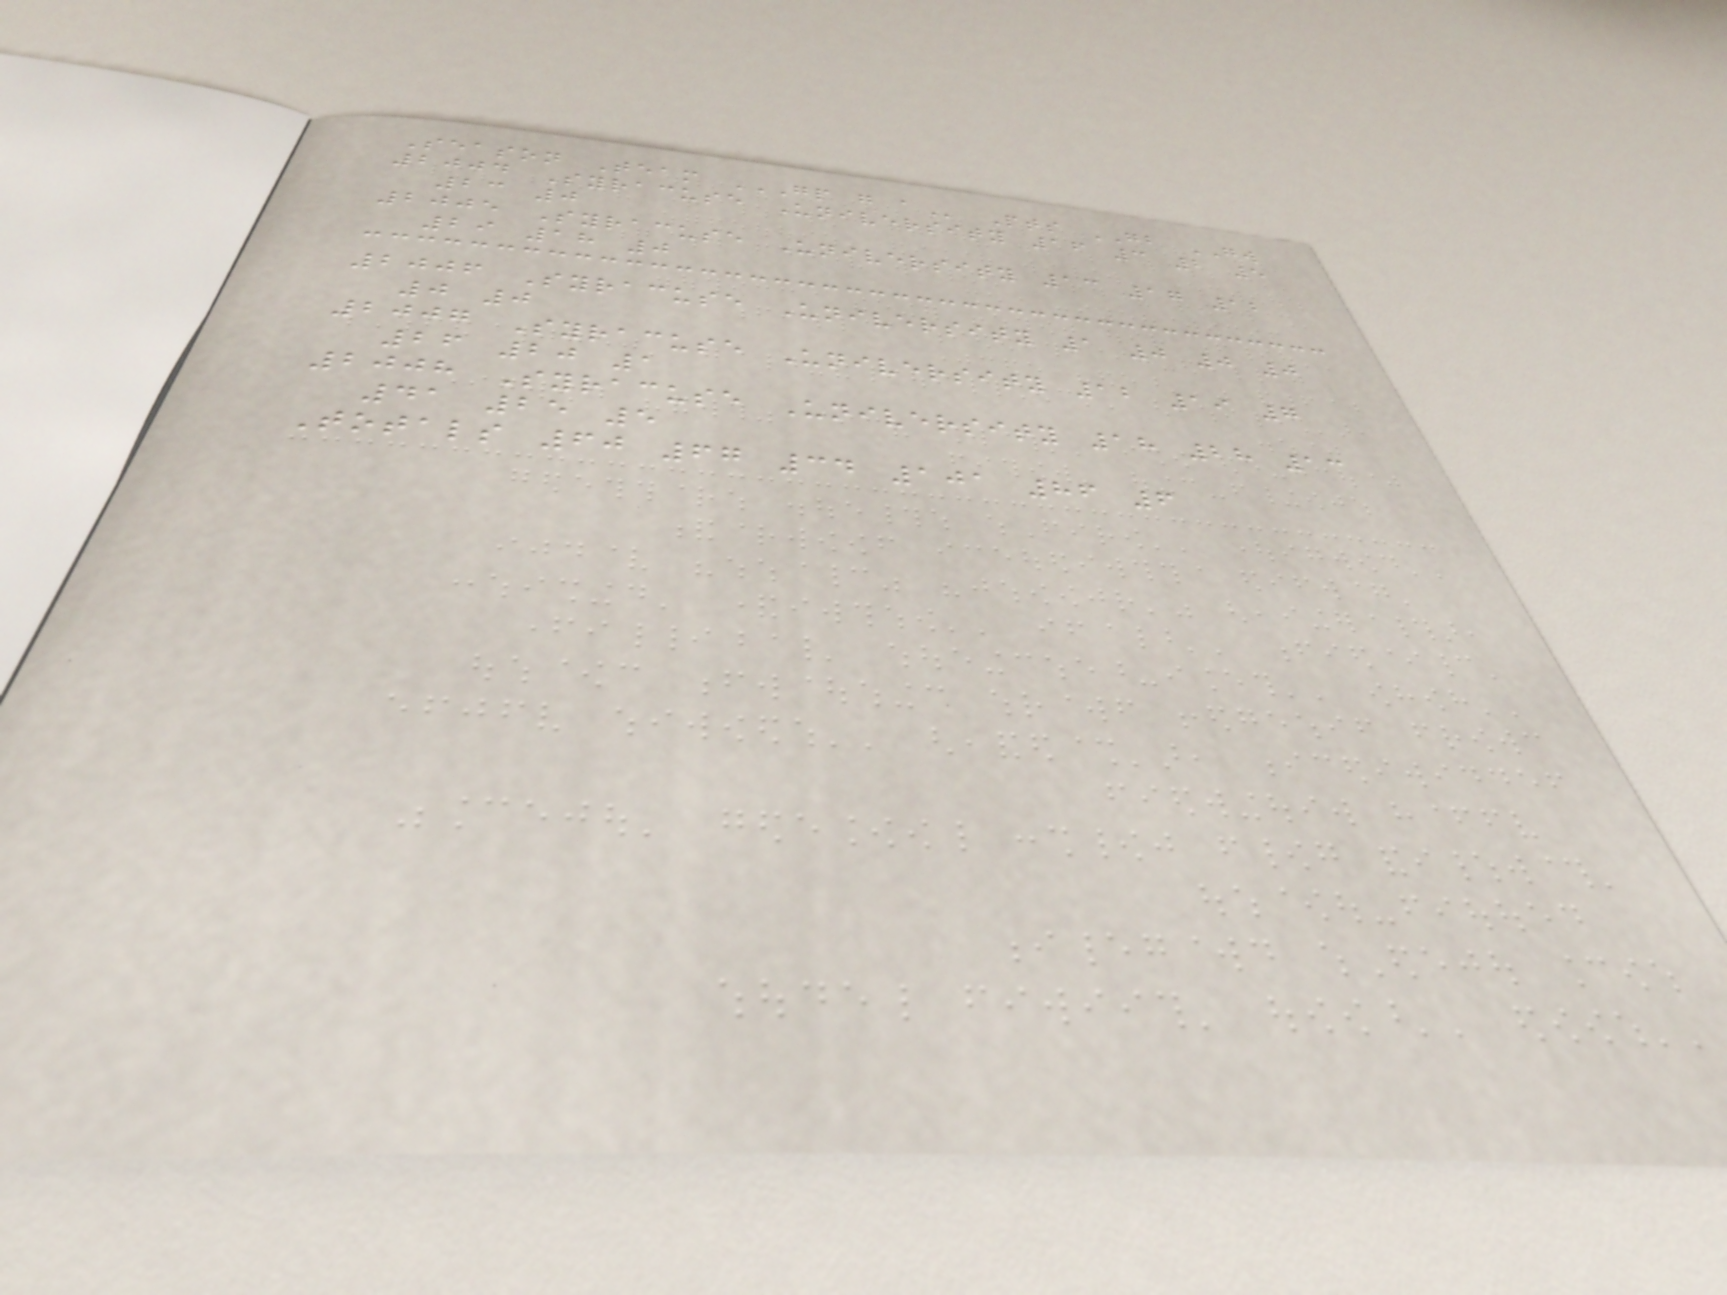Season Team GP G A Pts GB GW
2004 Syracuse University 16 3 2 5
23 0
2005 Syracuse University 13 17 12
29 18 0
2006 Syracuse University 1 0 0 0
0 0
2007 Syracuse University 12 19 7
26 20 1
2008 Syracuse University 18 28 13
41 25 5
Totals 60 67 34 101 86 6
